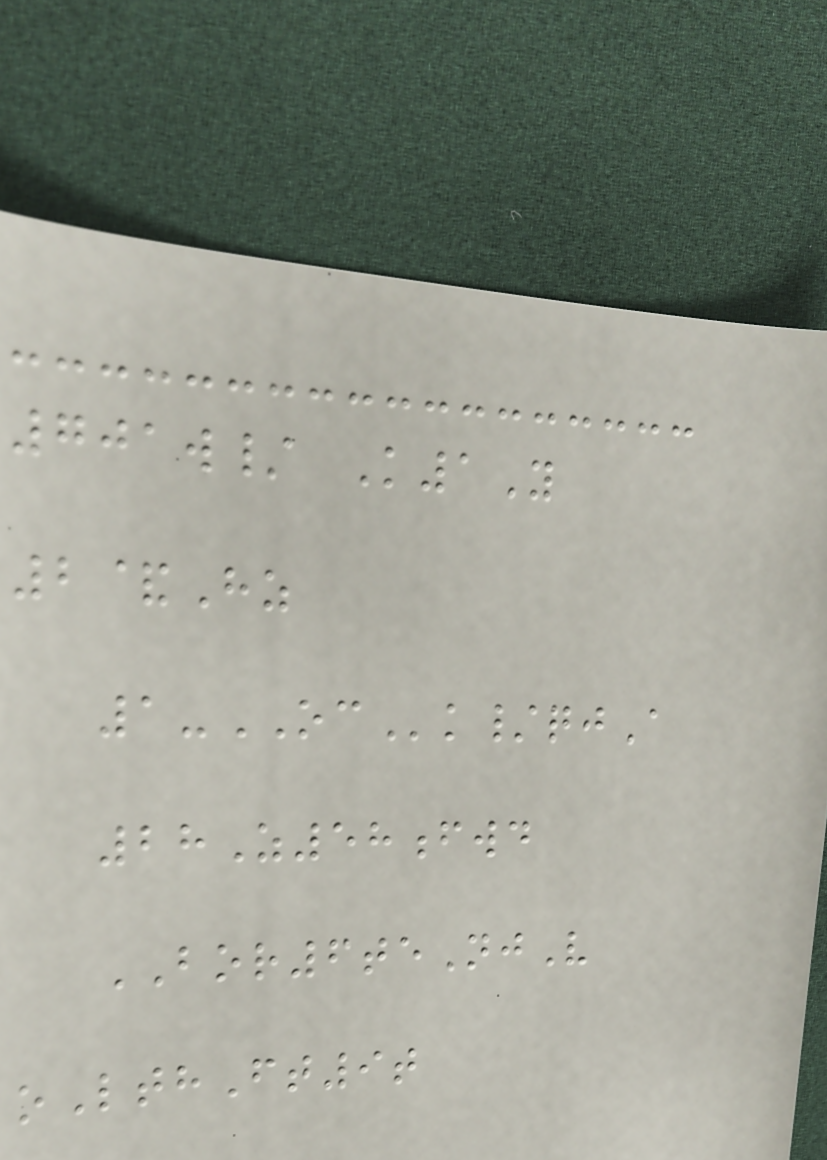701w/ K1Y
2&Hz
1-OCk/qjA
28Z58fwd
BOR6teNjV
oLthFt9t
